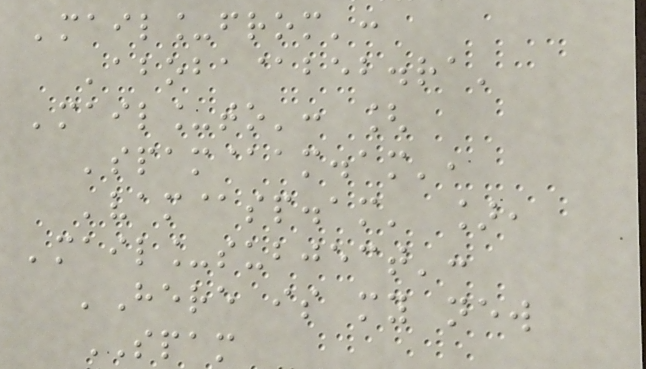'mail_from':
'aboba@beb.ra'
'mail_to': [
'spam@am.am',
'vam@sp.am' ],
'mail_subject':
'Here is my new
SPAM
